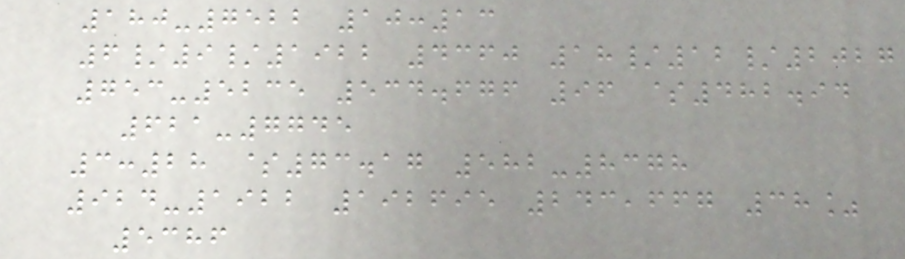180-7522 10:13
6/9/1922 4360 18/12/2027
753-5235 534.676 96 $482.94
621-7745
3:28 $73.17 582-8378
924-1922 192695 243,667 38%
5386
